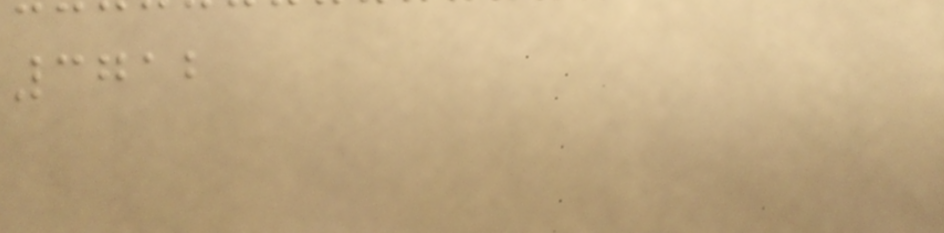3712
